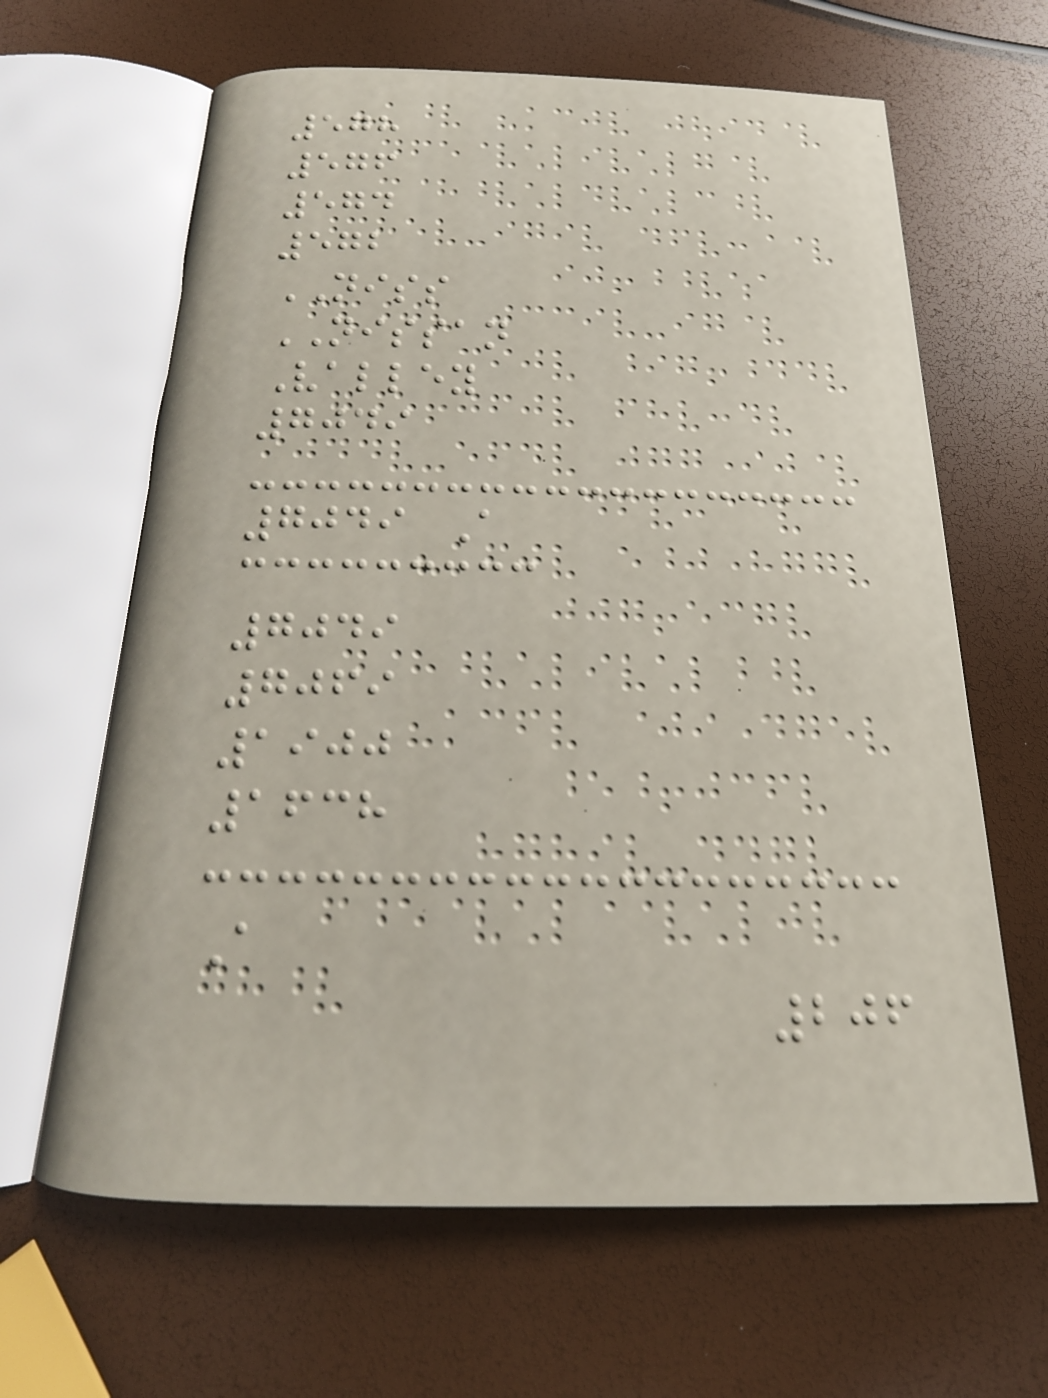578
576
574
572
NISS
NISSAN
Valley
7049
7049 A
7049
7069
1900
1638
A
206
